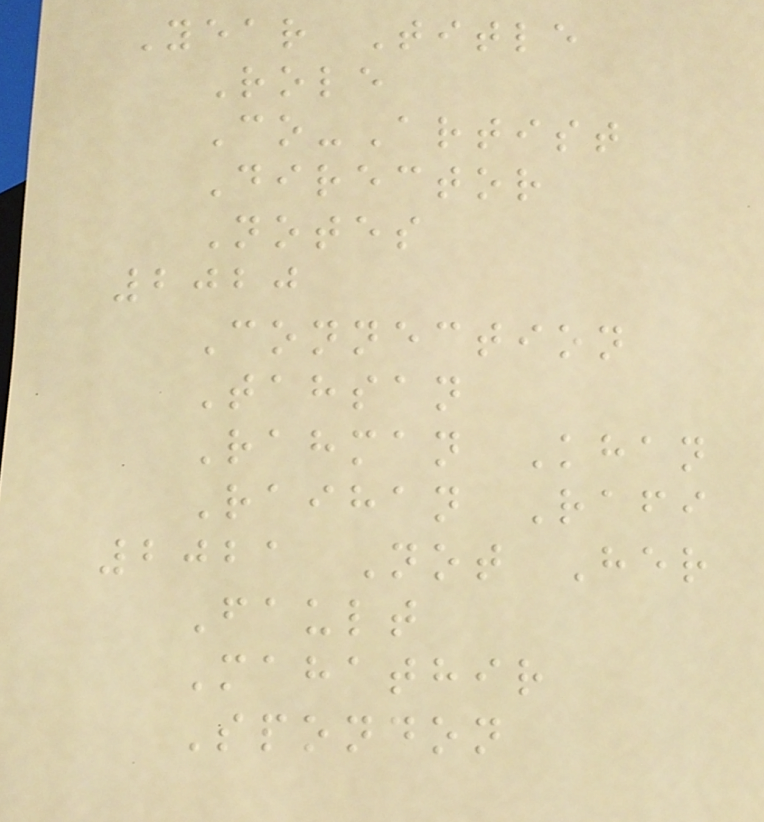Year Title
Role
Co-Artist
Director
Notes
2020
Connection
Tahsan
Rahman Khan
Raihan Rafi
2021 Not Her
Fault
Mahathir
Spondon
